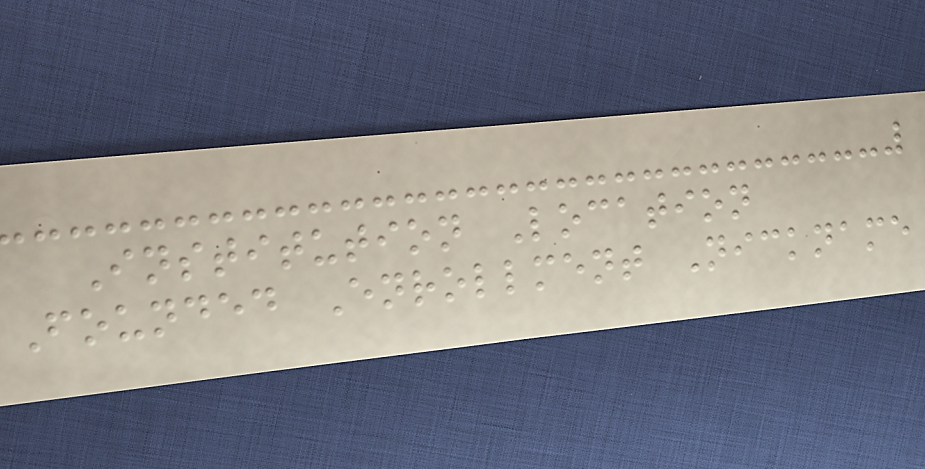Institution Location
Founded Enrollment Nickname
